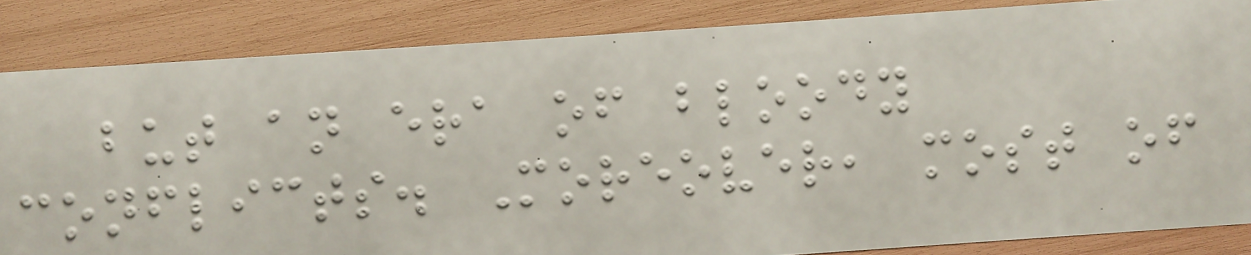but an era of bloody
conflicts. Moreover, most of
